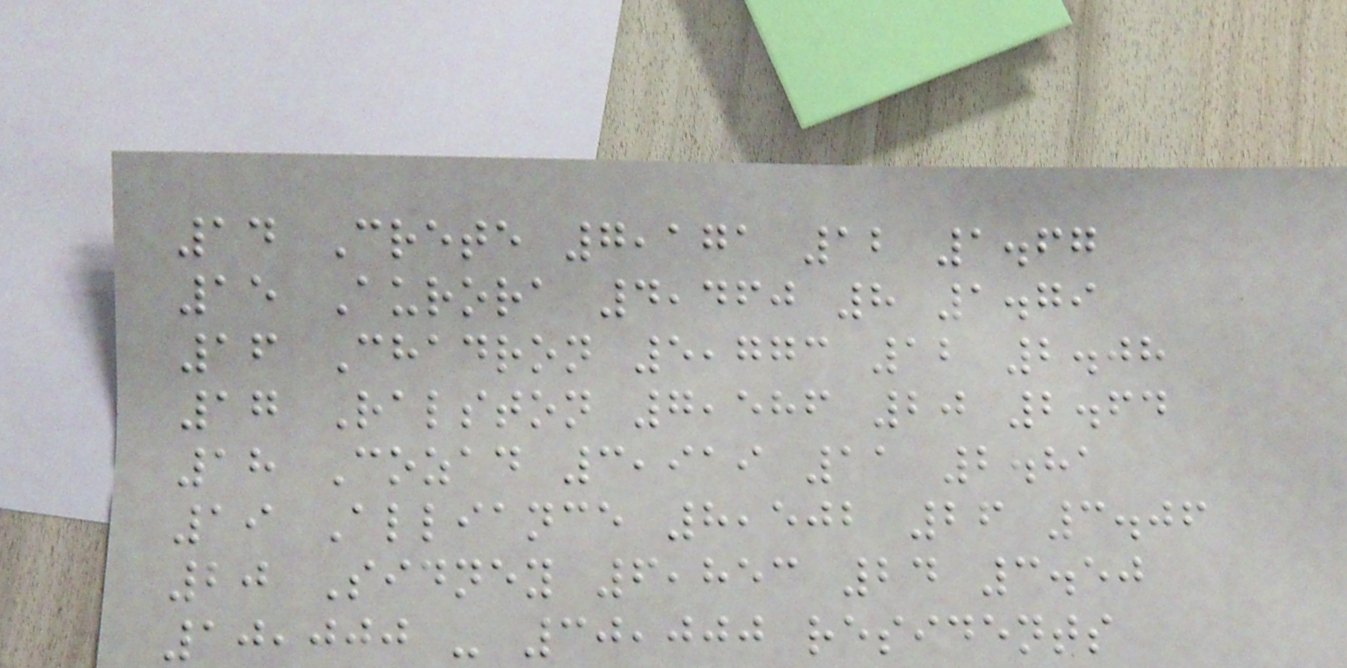14 Crete 7,171 12 1.67
15 Aurora 4,460 8 1.79
16 Chadron 5,773 12 2.08
17 Ralston 7,586 20 2.64
18 Cozad 3,919 11 2.81
19 Alliance 8,502 26 3.06
20 Sidney 6,853 24 3.50
10,000 - 30,000 residents
